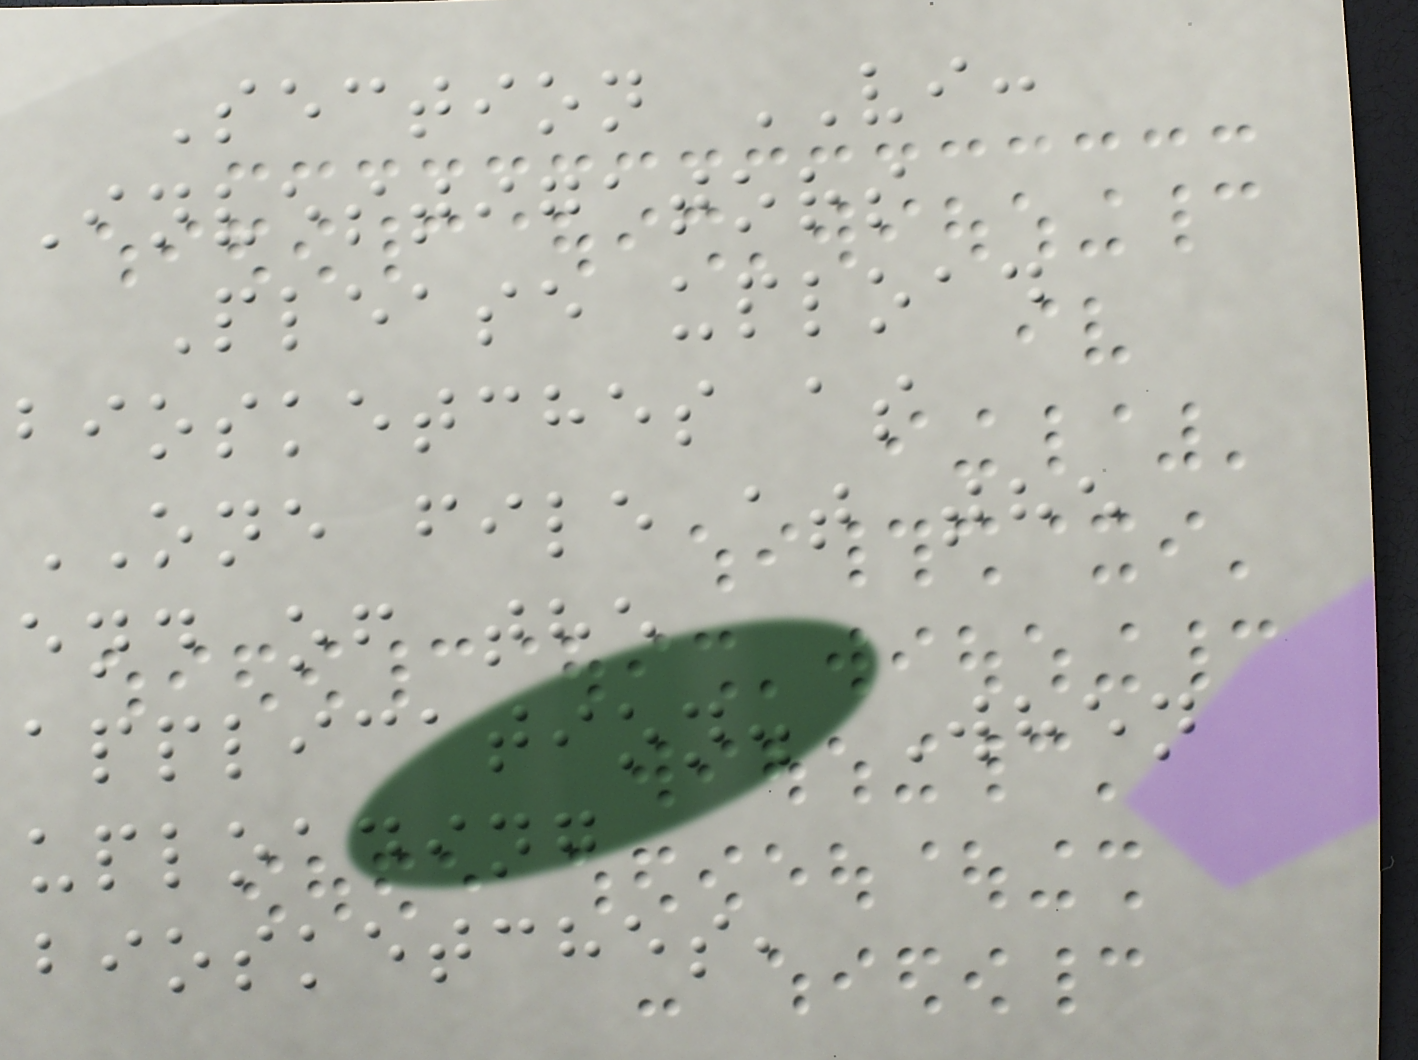Section VI:
Investigators
Please upload
biosketches as
ONE file at the
end of the
application. When
uploading
biosketches,
